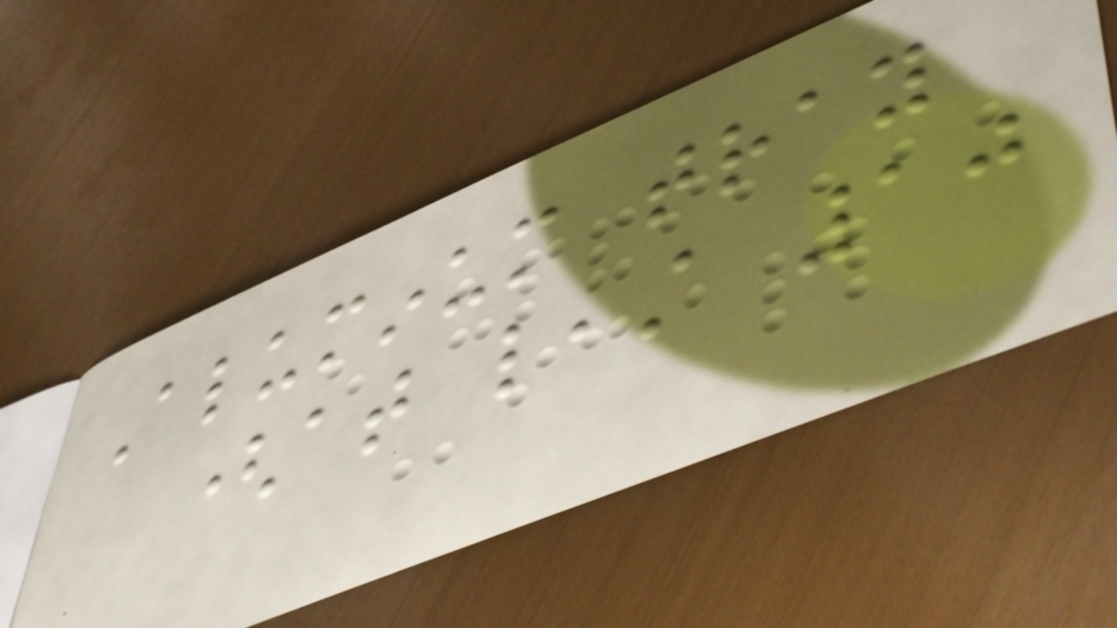Aluminum tray
(at least 10
